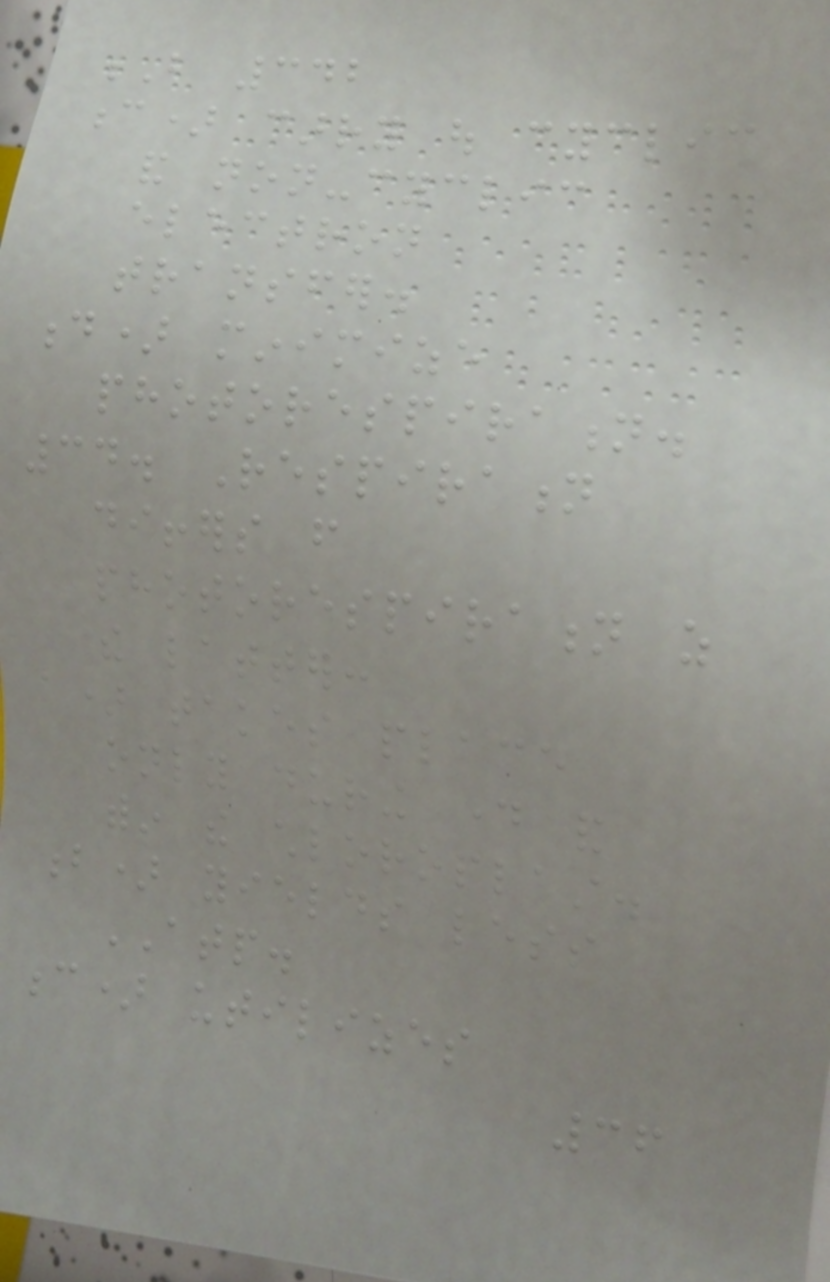B 342
c) carry out cyclic
and non-cyclic
electron
transfer.
d) minimize
photorespiration.
34. Respiration
differs from
photorespiration as
the latter:
a) takes place
only during day and
within the chloroplast.
b) yields less
ATP.
c) utilizes
36
